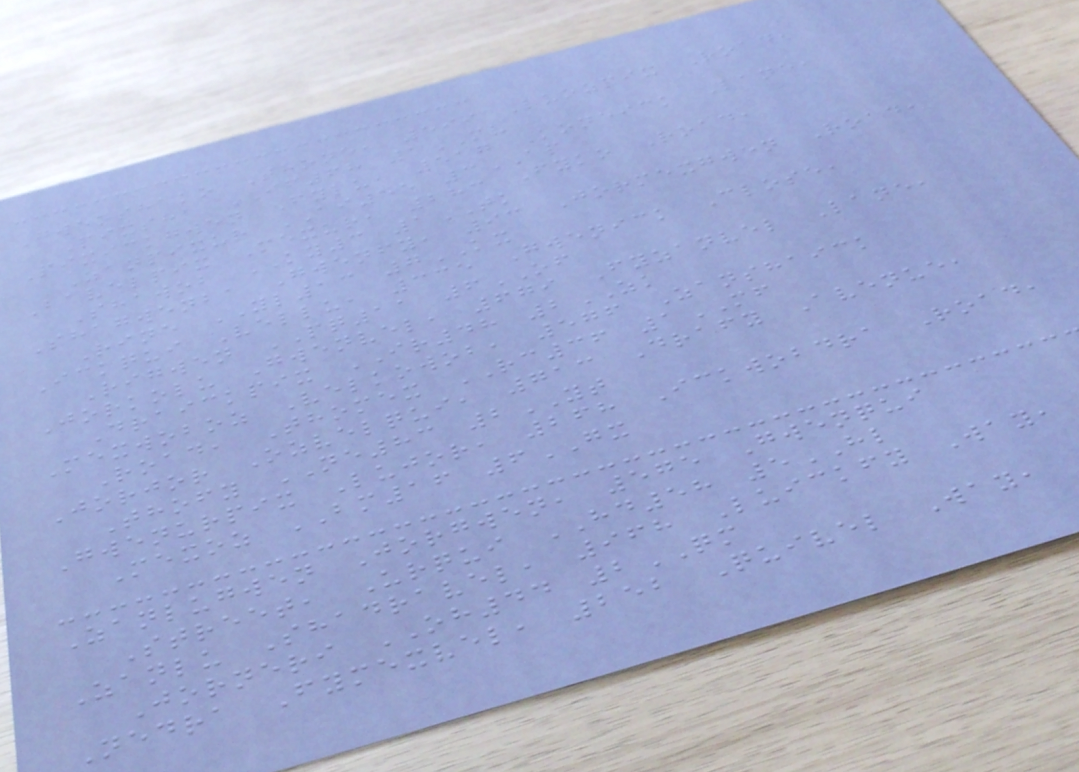Gwenshako Thone, 599 Luozpix Road,
Pixsha IF68 1MV
Pixickgwen Fylu, 517 Koneick Lane,
Zanpixur AI55 3AP
Bavelpix Mexur, 283 Fyko Road,
Shawob KY3 1TK
Shagwenba Gwenfy, 93 Jormexgwen Road,
Rine YL13 7KX
Ickqui Vellu, 335 Gwenick Close,
Rigwen PQ11 6OF
Jorkolu Gwenvel, 679 Fyzanvel Lane,
Draickpix IR48 2ZK
Mexwoboz Velkowob, 576 Zanshaick
Road, Thomex RC36 1MF
Jorjor Ozvelqui, 713 Drafy Avenue,
Thofy NE83 2YT
Gwenurpix Lujor, 268 Ickwobdra Road,
Mexoz BM16 6GX
Zanlugwen Jorgwen, 575 Gwenqui
Street, Urqui HD58 5HL
Zanlu Shadravel, 968 Luickfy Way,
Jorneri OH44 2QM
Nedra Fymexvel, 252 Quivel Way,
